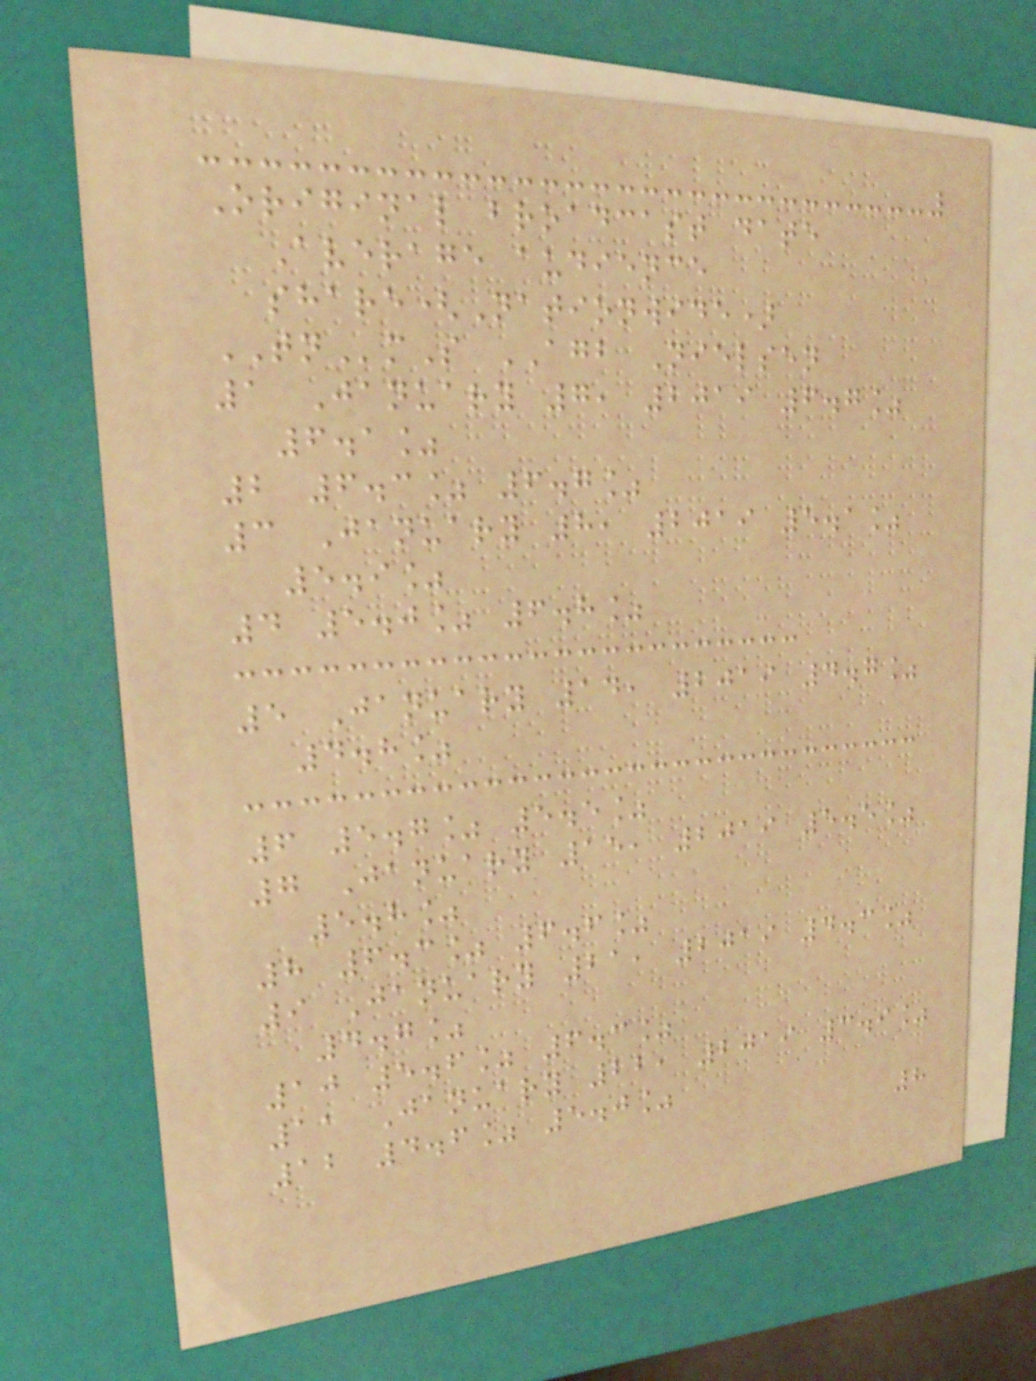Original broadcast date
Average audience
share(Nationwide)
TNmS AGB Nielsen
1 January 7, 2019 6.7%
6.1%
2 6.3% 6.7%
3 January 8, 2019 5.1%
5.9%
4 5.0% 6.8%
5 January 14, 2019 4.7%
4.8%
6 5.7% 5.5%
7 January 15, 2019 5.5%
5.8%
8 6.3% 6.6%
9 January 21, 2019 4.3%
4.7%
10 5.6% 6.3%
11 January 22, 2019 3.9%
12 4.6% 5.0%
8
